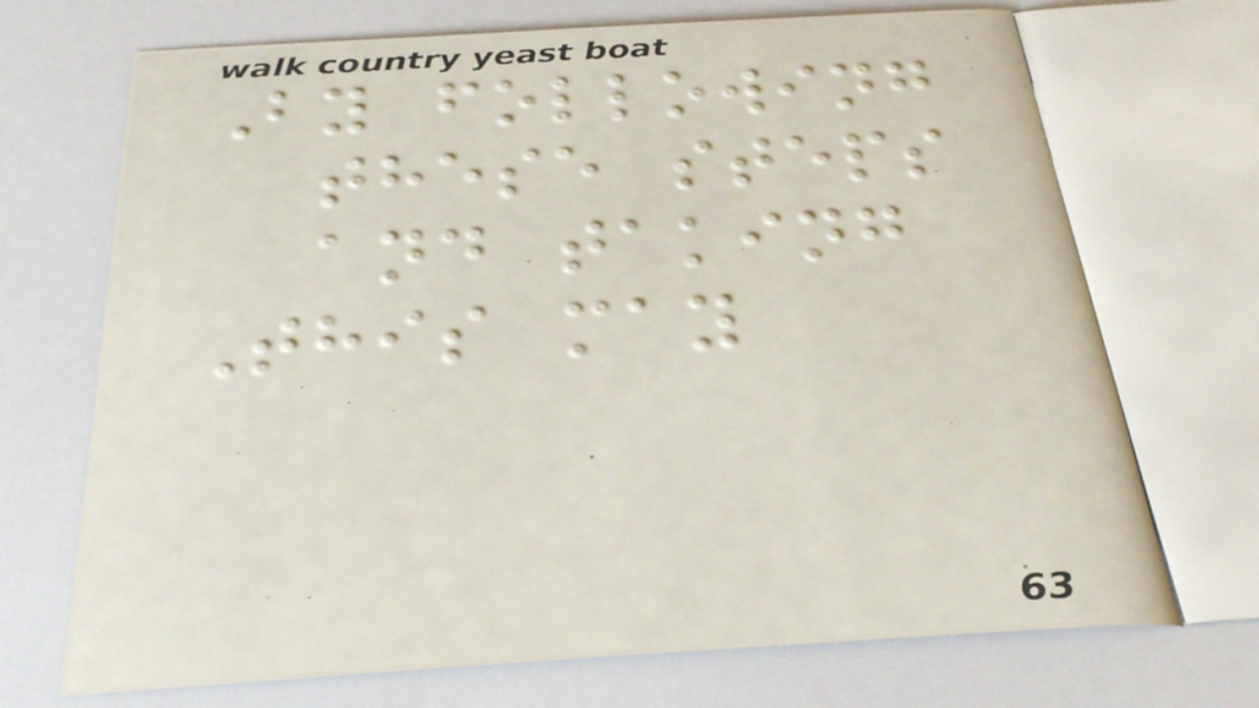By following
these steps
and taking
This may
